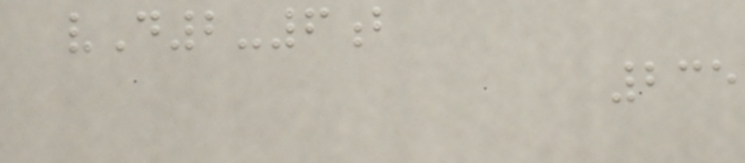vD2-6b
235
